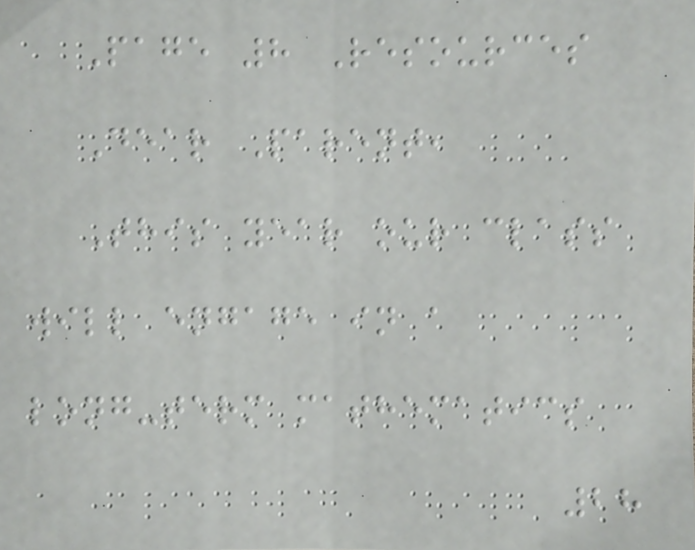Page 8 Resources
Dear Parent,
This year our class
will engage in a
long-term mathematics
28
